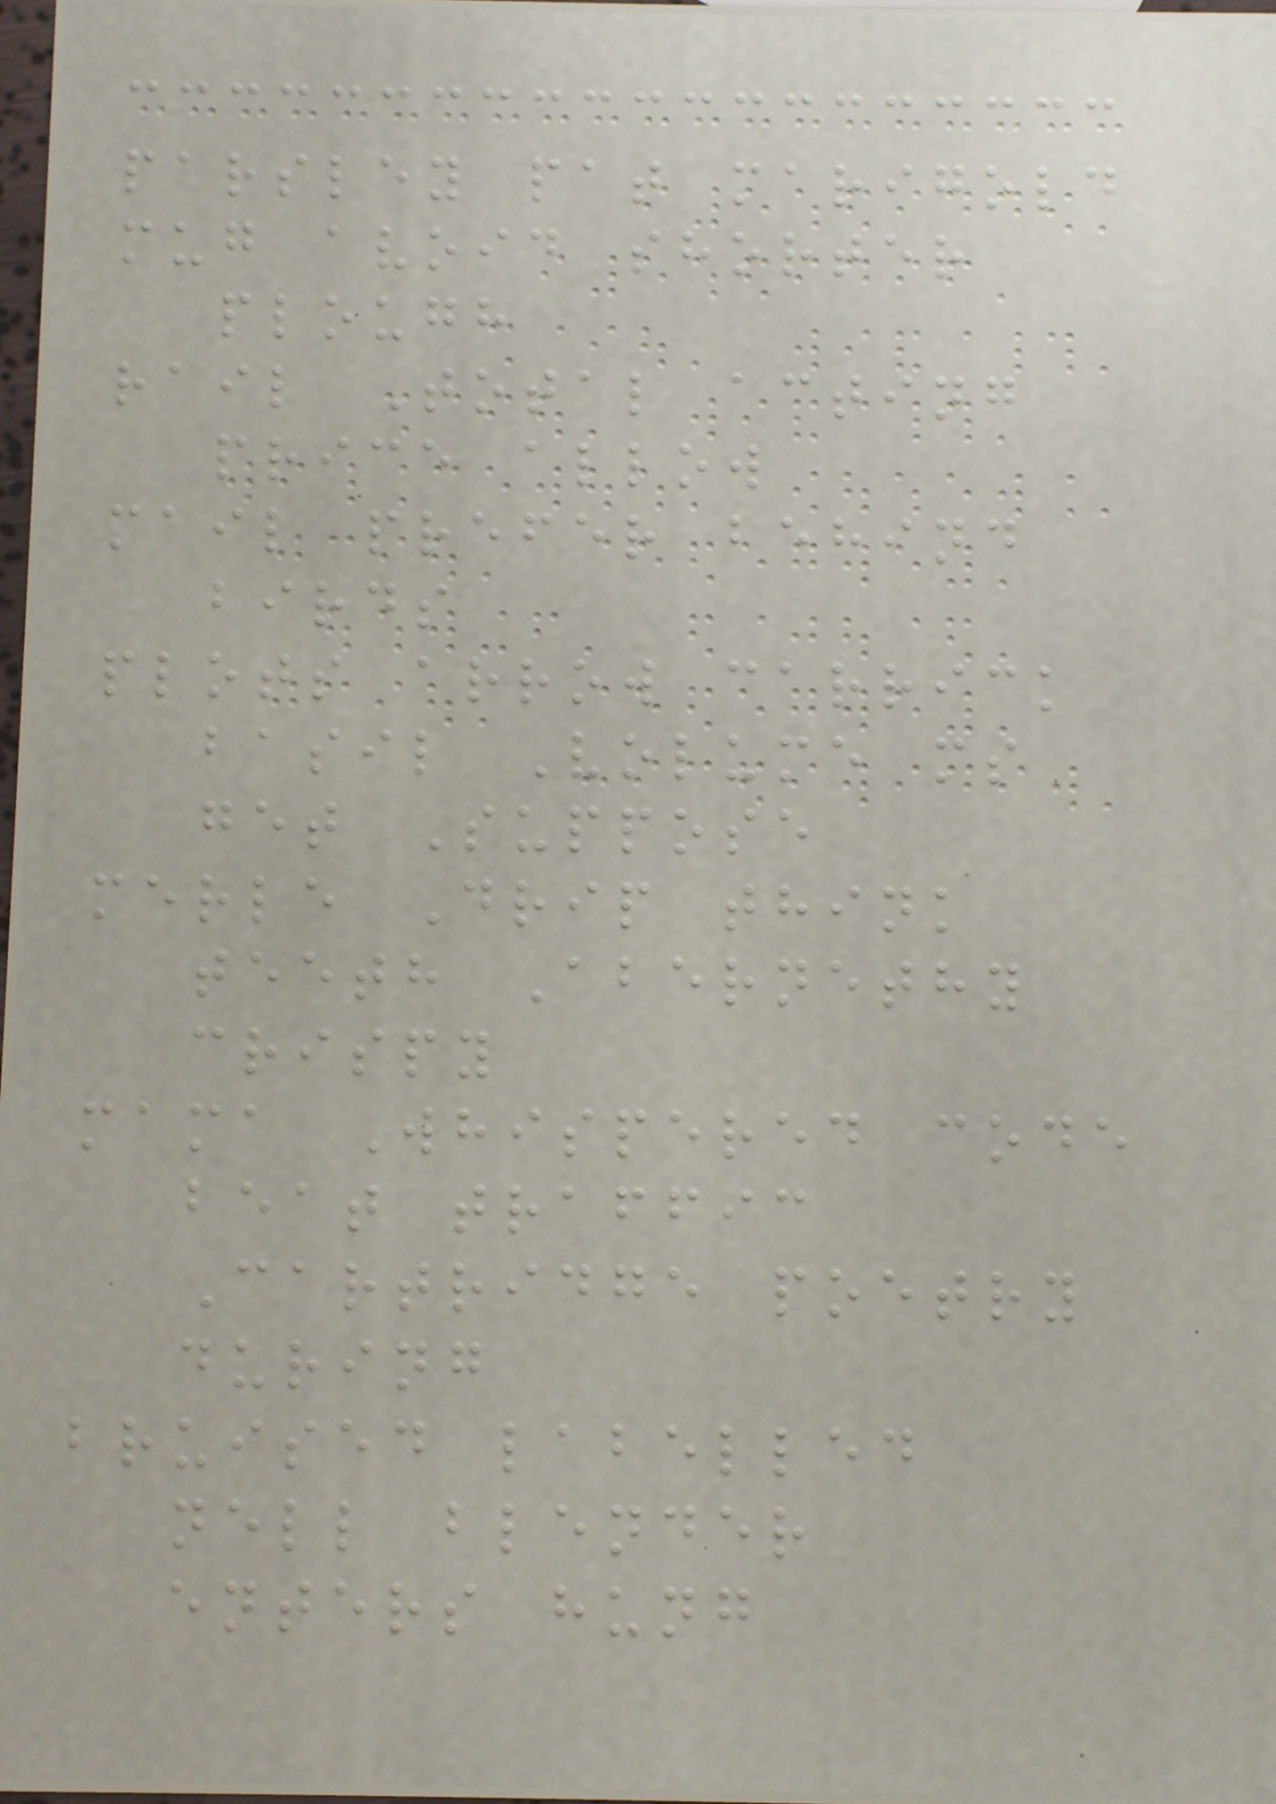parsley pat marigold
mug avoid shorter
plough
rail Total acting
price allow
mail prefer behind
birds
plots arrow carrick
basil Volume ms
get Suppose
merle Drip think
teeth Abernethy
crispy
mama Whispered code
beat traffic
Cartridge poetry
during
bruised labelled
nell blender
enters hung
